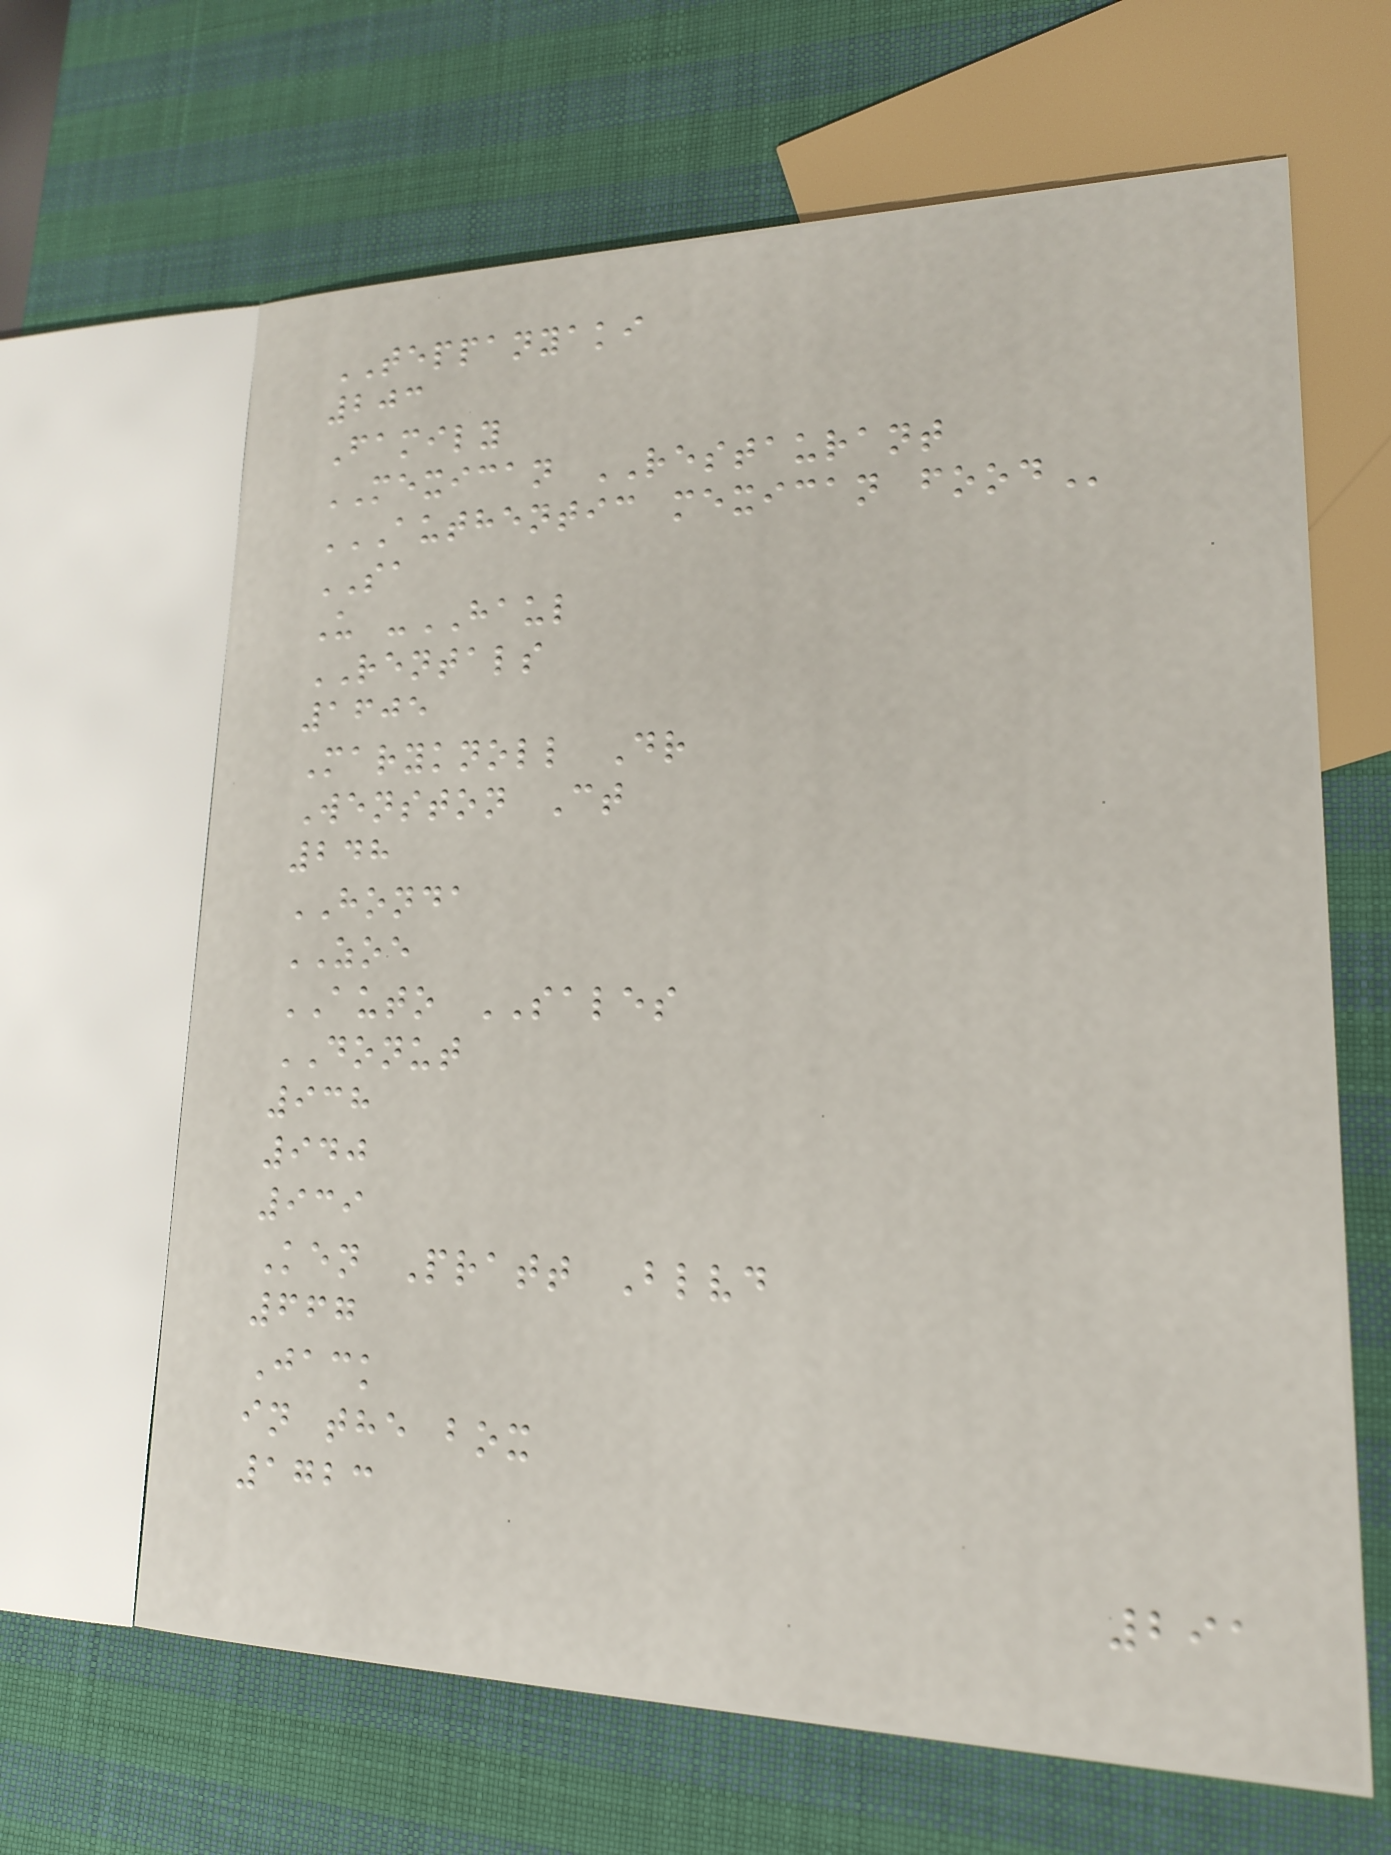TEPPANYAKI
203
Family
MEXICAN RESTAURANT
AUTHENTIC MEXICAN FOOD
SA
U -HAUL
RENTALS
1605
Maryknoll Dr
Wenston Ct
248
HONDA
ZOE
AUTO SALES
DONUT
938
940
939
Ken Pratt Blvd
667
Jack
in the box
1723
291
